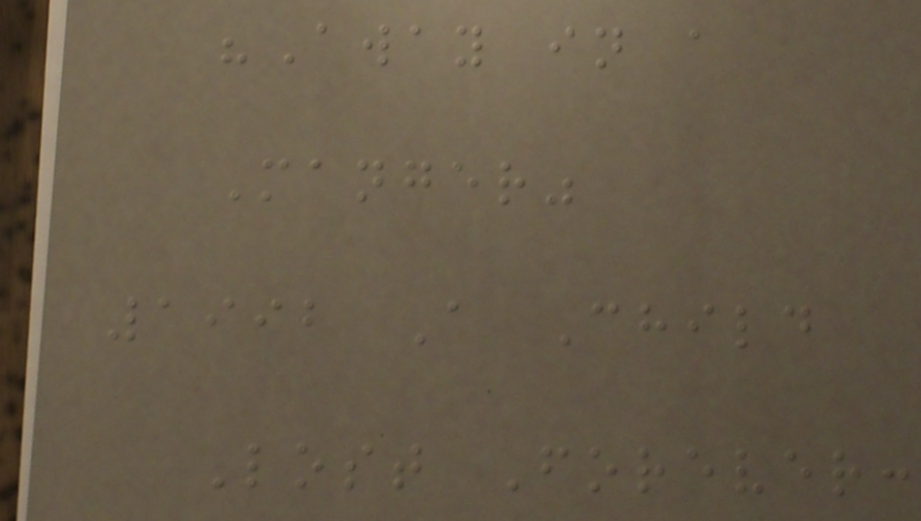"Away in a
Manger"
1992 A Child
Lost Forever:
